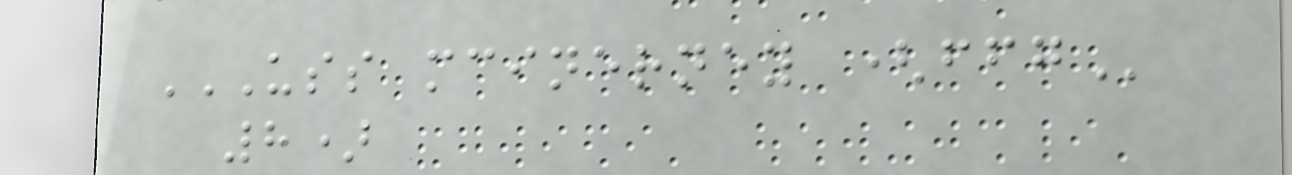USS MCINERNEY (FFG
8)
